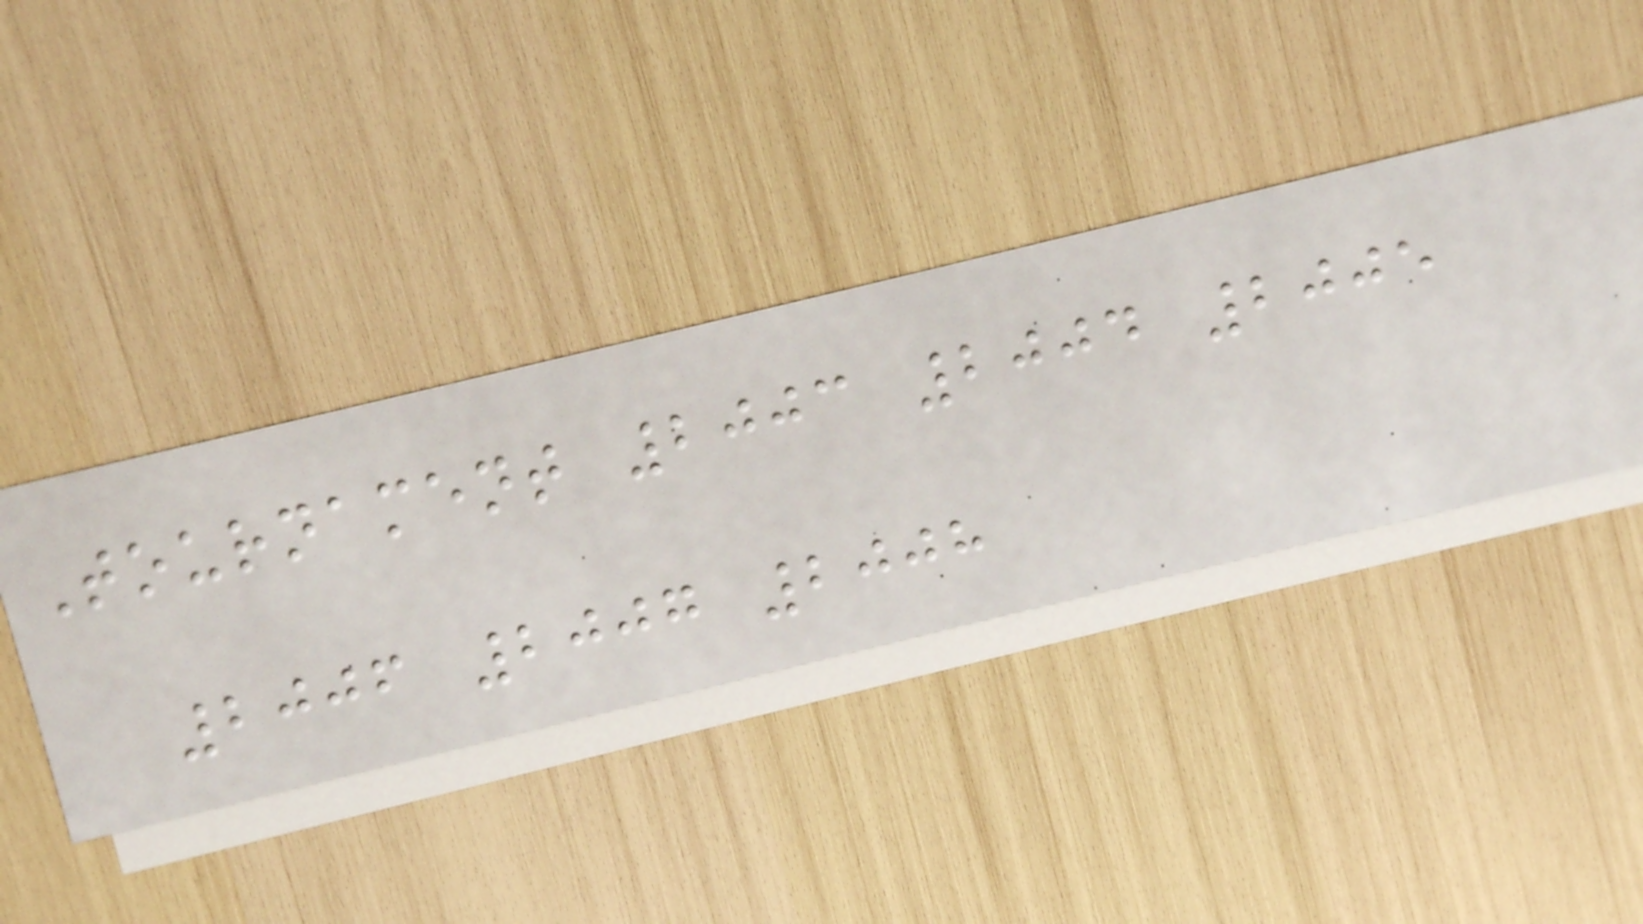Tournament 2003 2004 2005
2006 2007 2008
